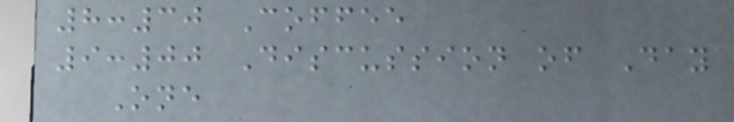8:30 Coffee
9:00 Discussion of Day
One
